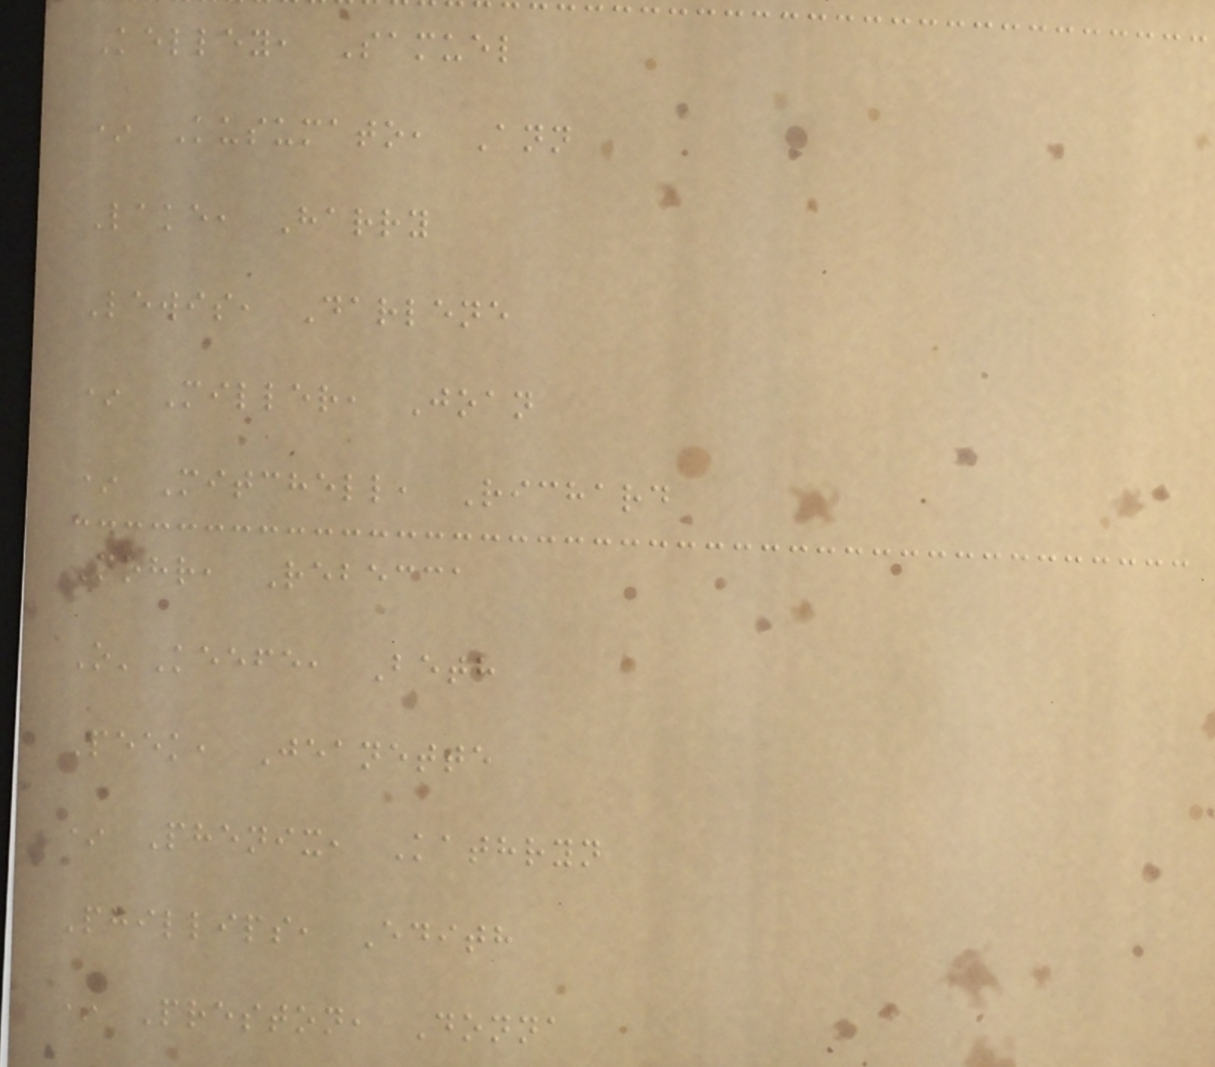Kelley, Samuel
* Kusumato, Ann
Lake, Harry
Lewis, Darlene
* Miller, Joan
* Mitchell, Richard
Mohr, Rebecca
O'Keefe, Beth
Peek, Jeanette
* Phenix, Kathryn
Phillips, Edith
* Preston, Donna
